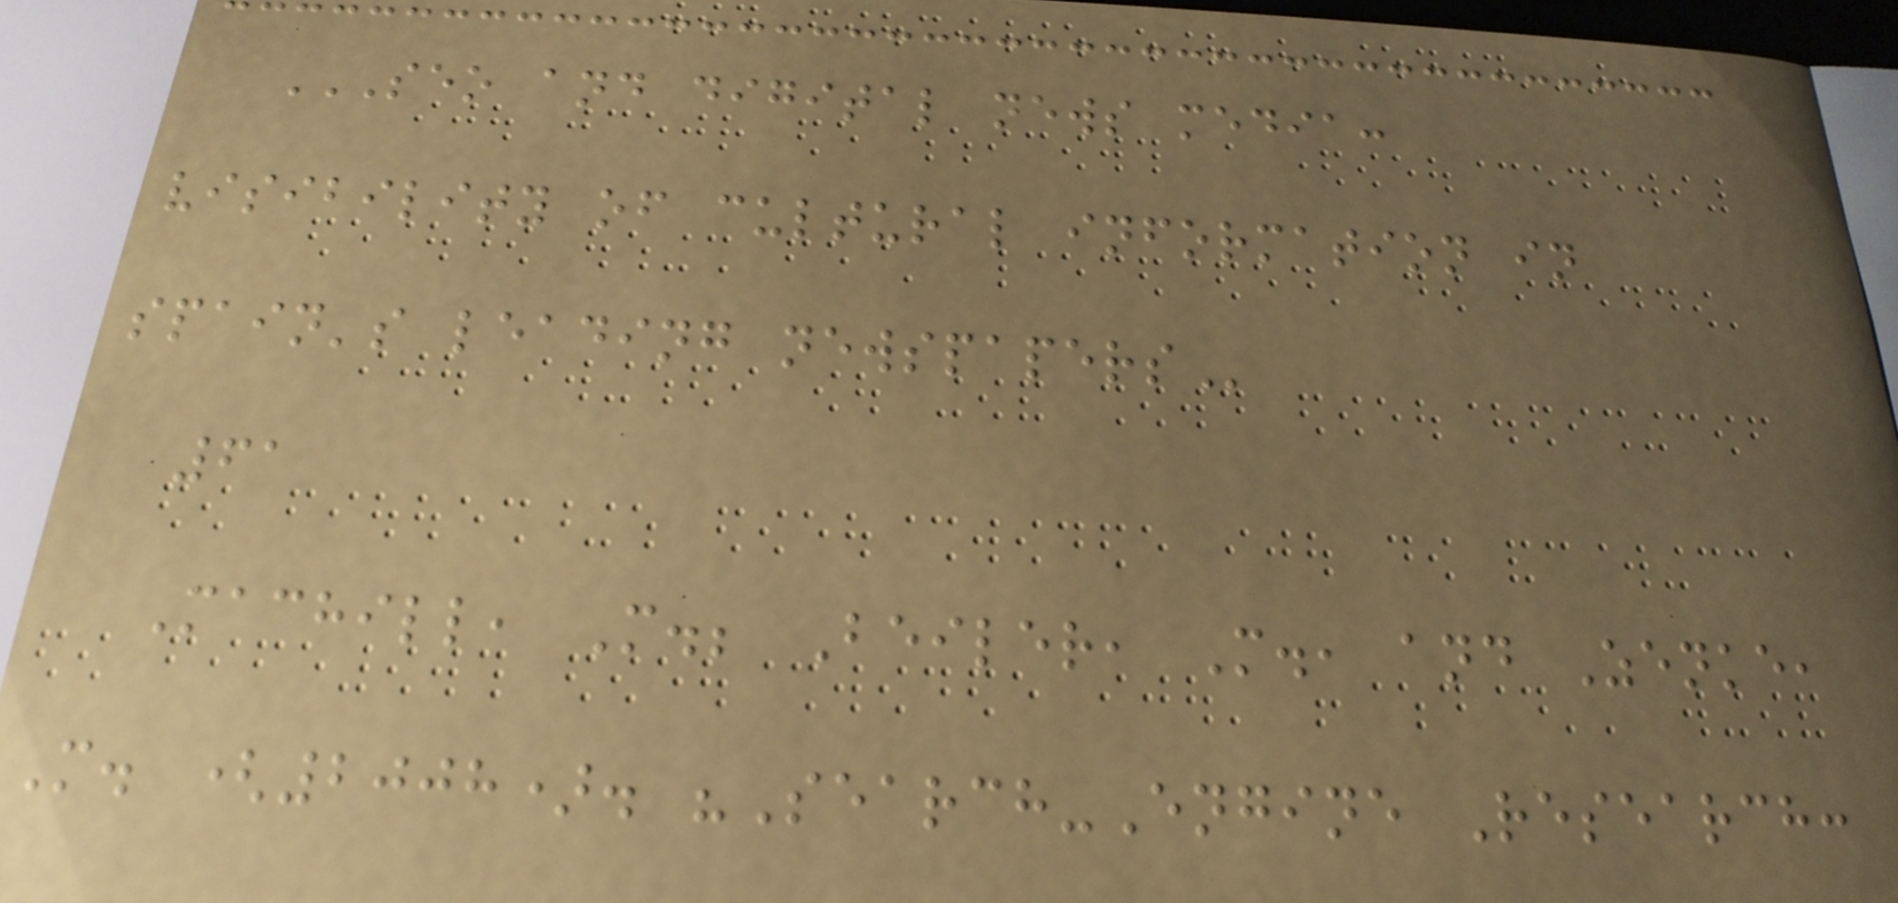SEO AND DIGITAL NEWS MEDIA:
VISIBILITY OF CULTURAL INFORMATION IN
SPAIN'S LEADING NEWSPAPERS
61
Machill, M.; Beiler, M., and Zenke,
M. (2008). "Search-Engine Research:
